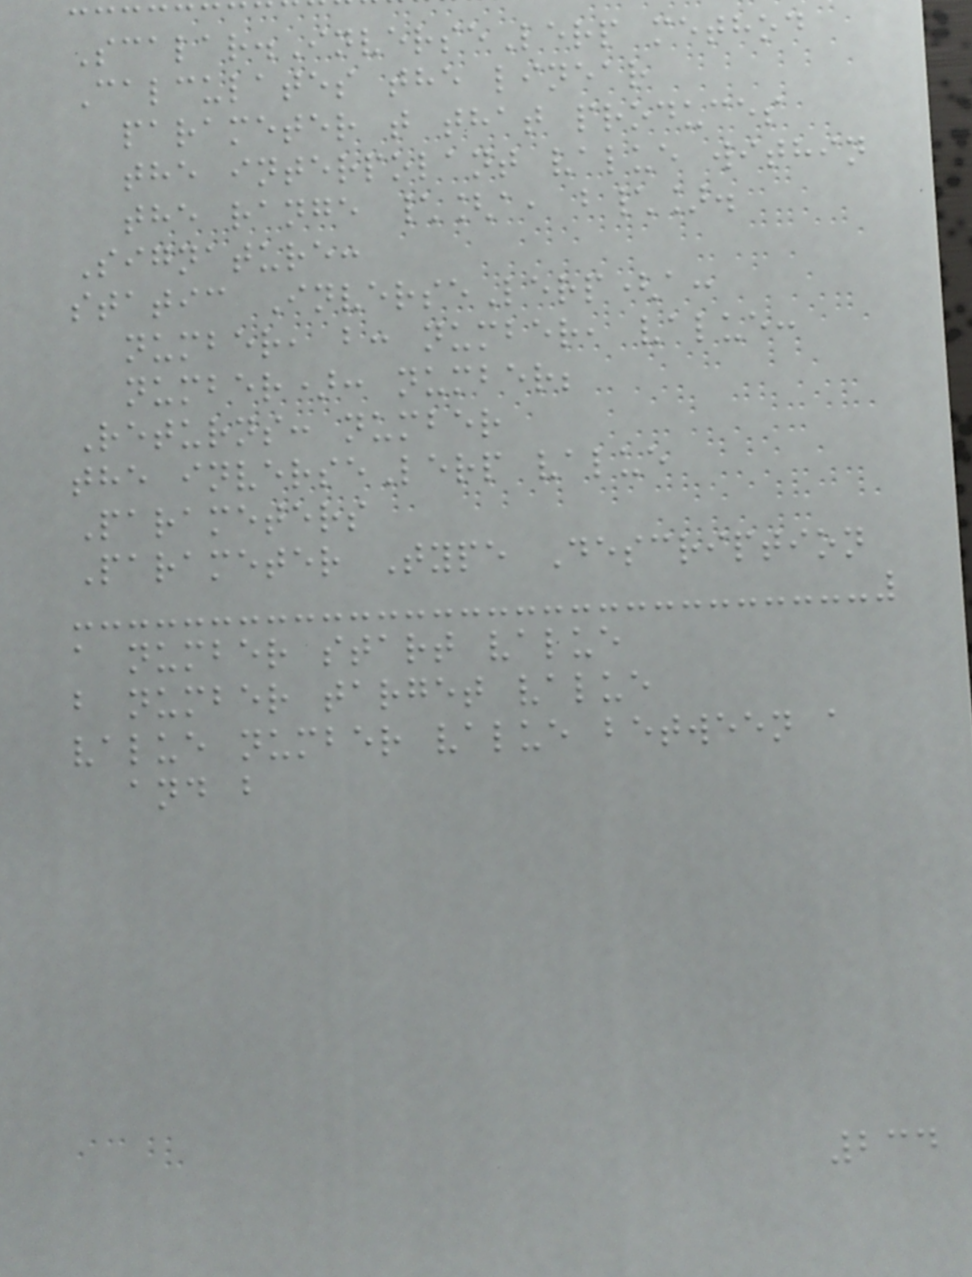Scalar.InverseLerp method
Calculates the linear
parameter t that produces
the interpolant value within
the range \[a, b\].
Signature:
static InverseLerp(a:
number, b: number, value:
number): number;
Returns: number
the inverseLerp value
Parameters
Parameter Type Description
a number start value
b number target value
value number value between a
and b
234
